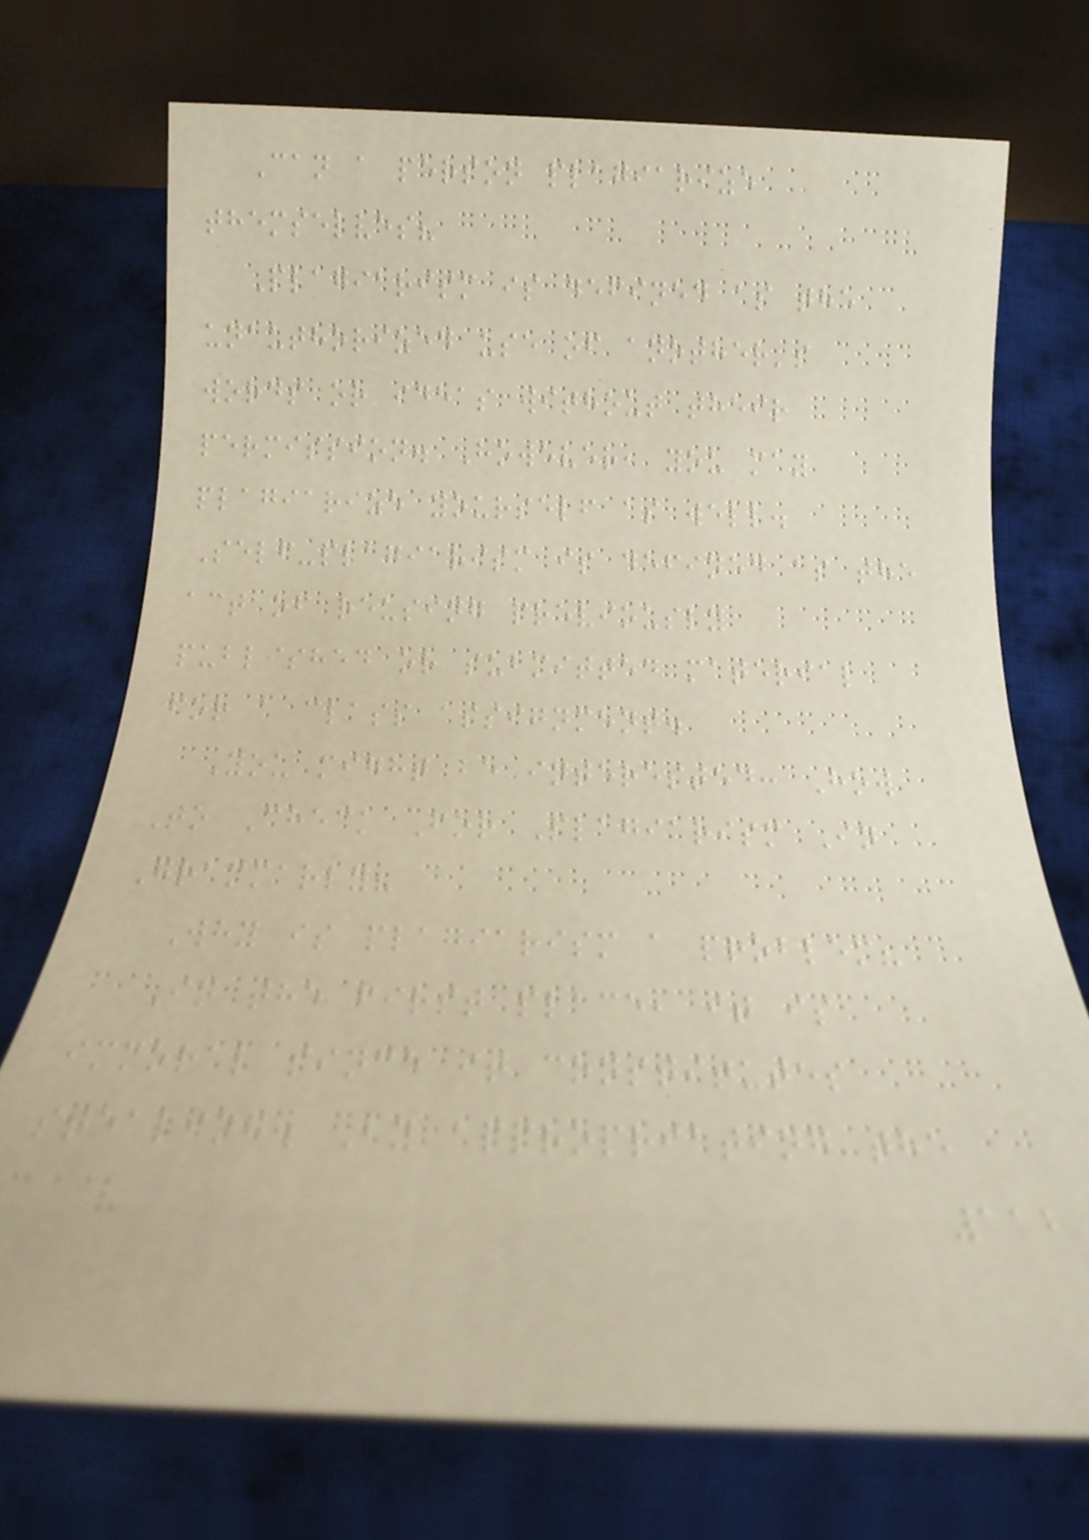Can a person plagiarize
themselves?
Plagiarism is defined as the
unauthorized use of another's
words or ideas without their
permission. However, you may
plagiarize yourself as well.
Self-plagiarism is defined as the
act of reusing previously
published or submitted material
for a class assignment.
You might be interested: How
To Check For Plagiarism In
Grammarly?
Why is plagiarism a problem?
In the first place, it is
immoral since it constitutes
stealing. By appropriating the
112
